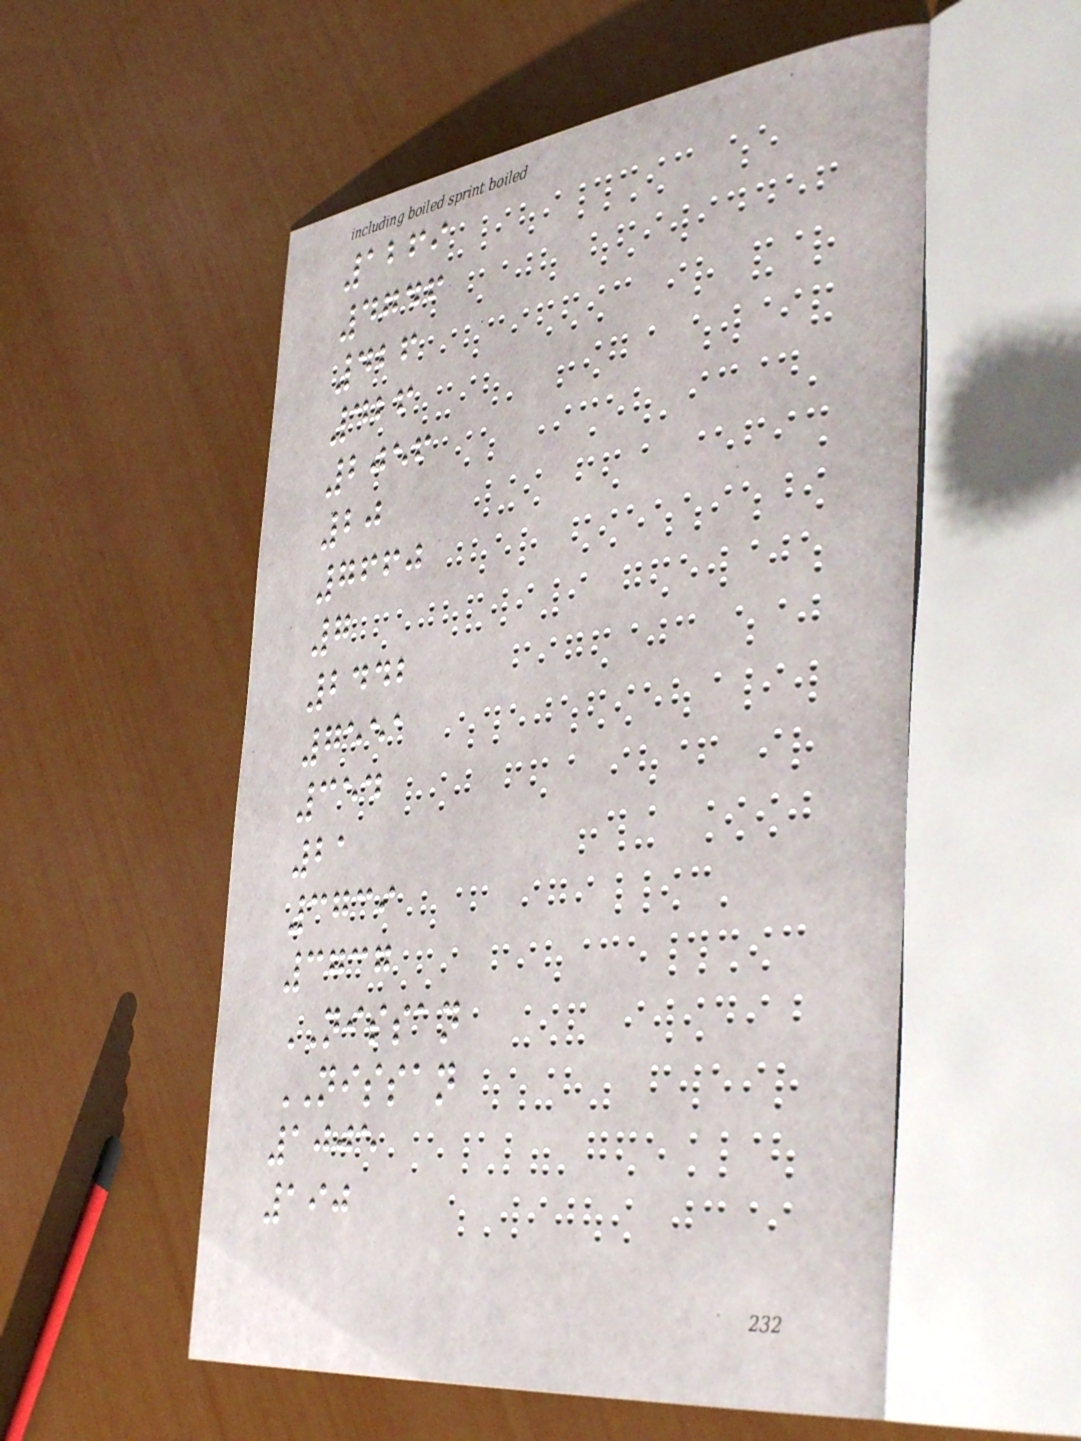1269
4746
426
426
2056
20
7660
7
2442
7551
354
21
3739
3737
NISSAN
NISSAN
1005
190
